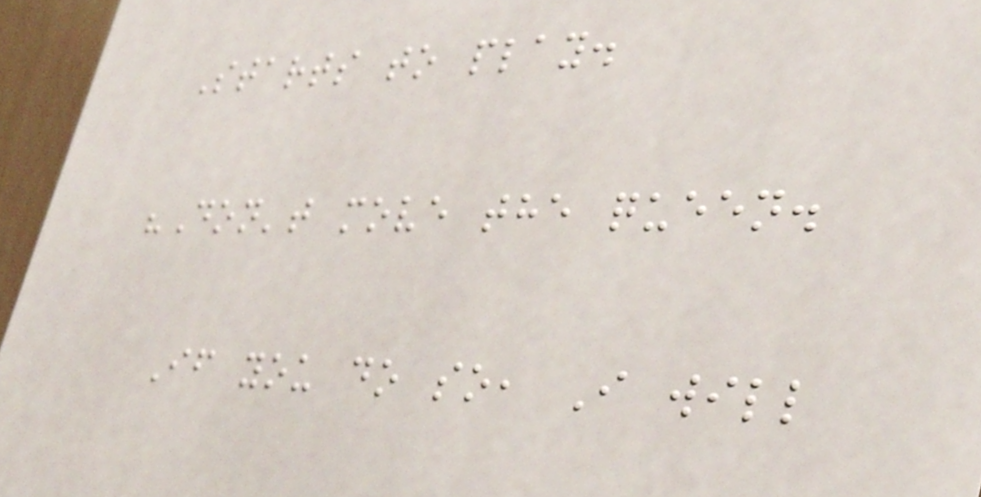Starts to play.
"Don't move the queen.
If you do so, I will
